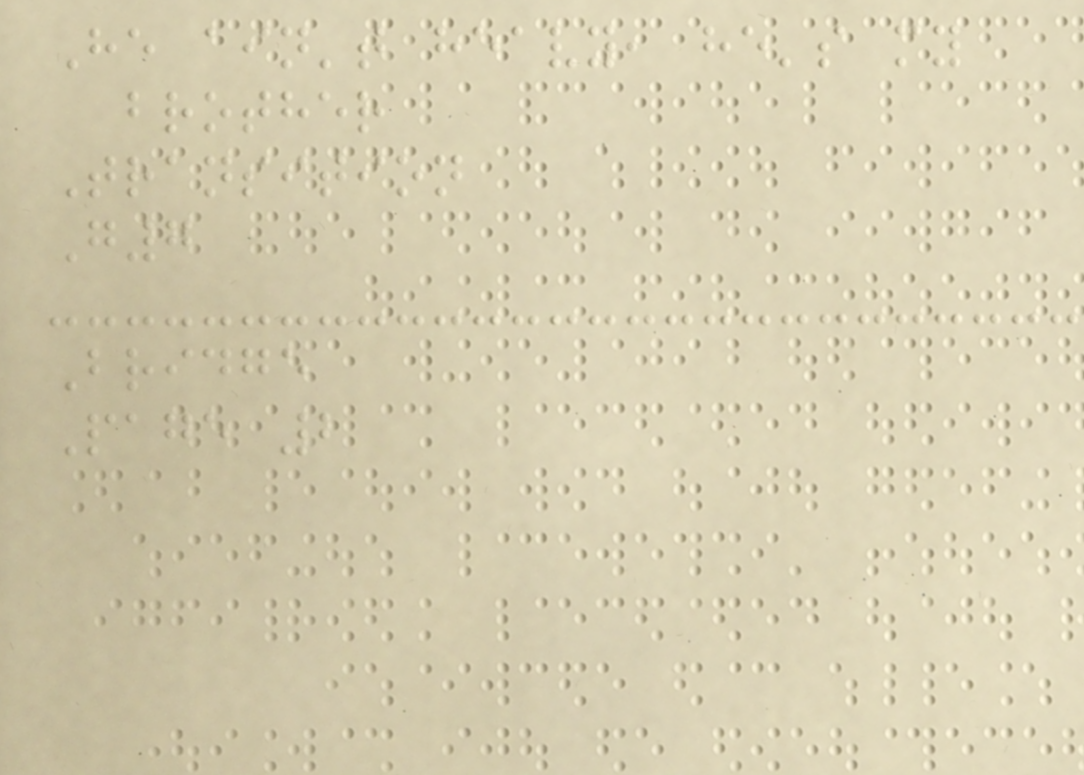He ain't heavy, he's my
brother
Transition
G7
Bridge
Page 2
